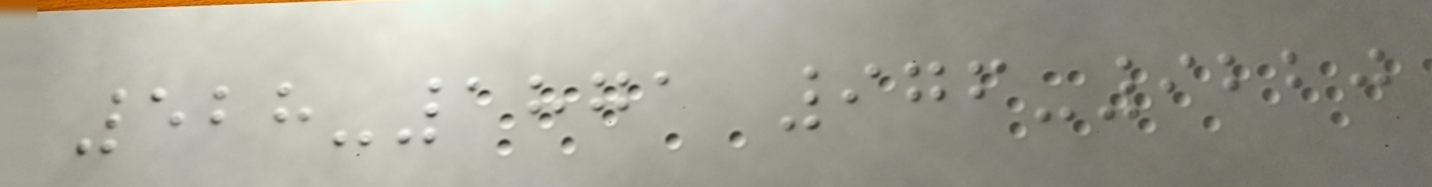528-1871 976-9220
